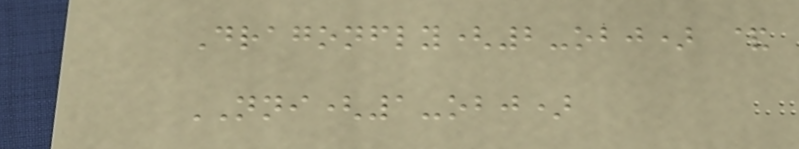Dragonfly(2-obj) &
NNI(1-obj)
